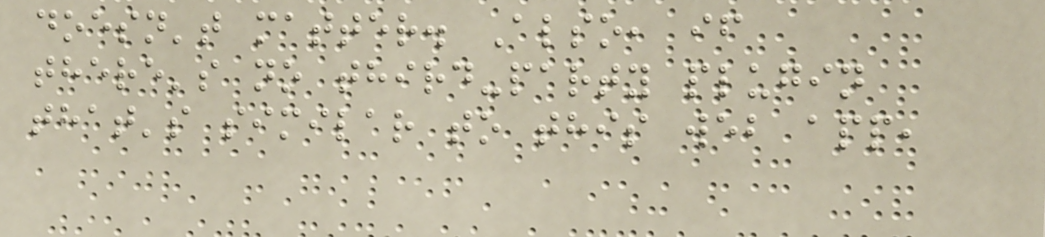doesn't matter. Also, if
there's no third-party plugin
that's similar to this web app,
